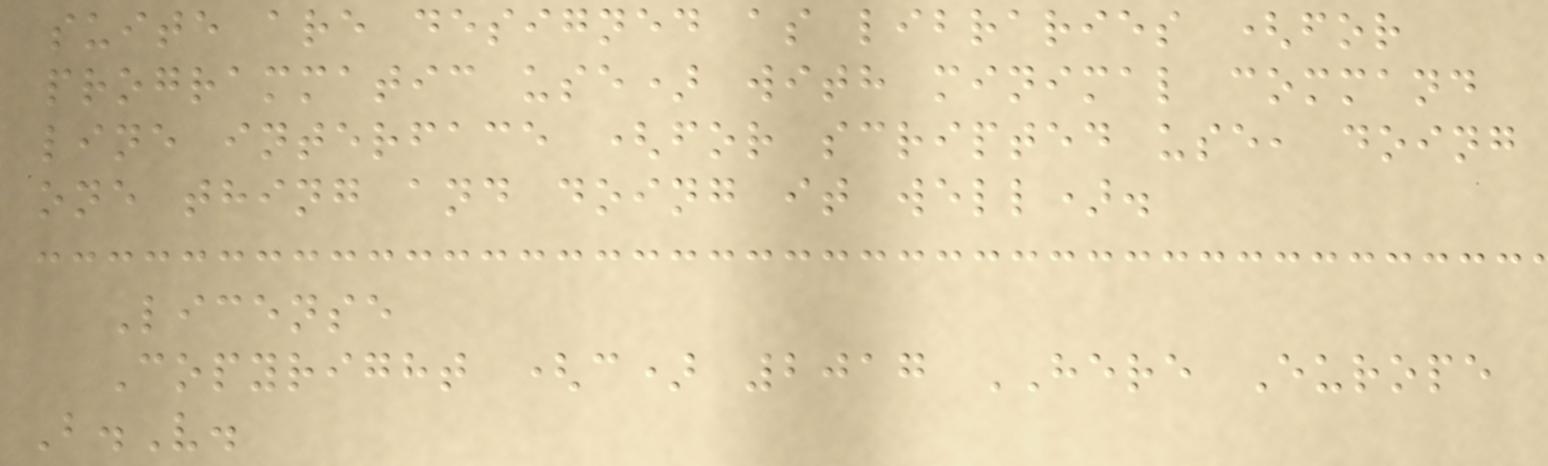suite are designed as libraries (for
programmatic use) with minimal command
line interface (for scripted use, doing
one thing and doing it well).
License
Copyright (c) 2017 HERE Europe
B.V.
